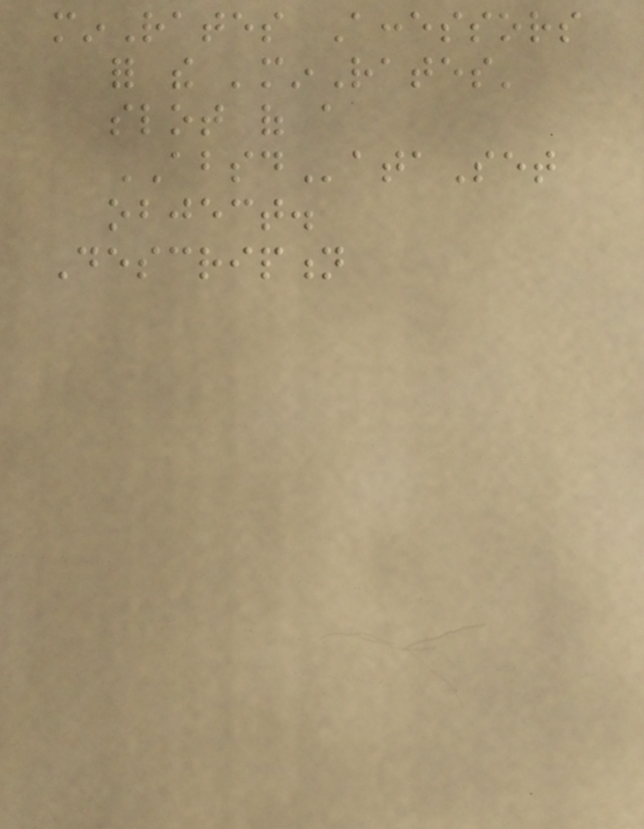minRates Accessors
for the 'minRates'
slot of a
ABSDataSet
object.
Description
